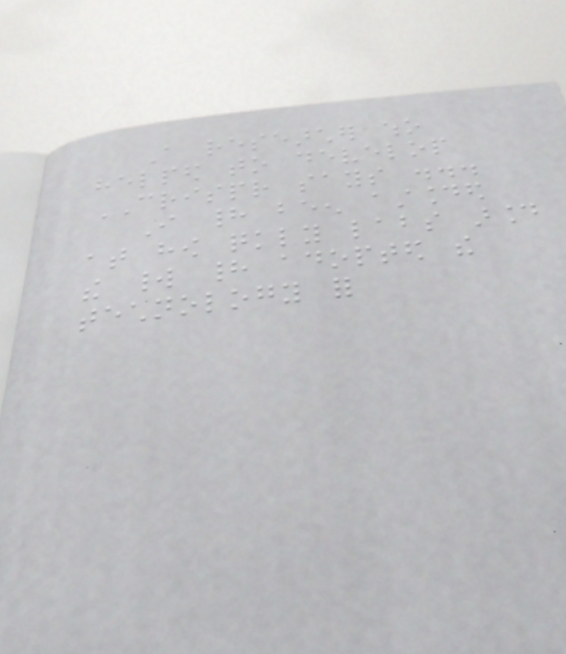A researcher who
helped to develop
CRISPR says ...
I had been astounded
at how quickly labs around
the world had adopted the
technology for
